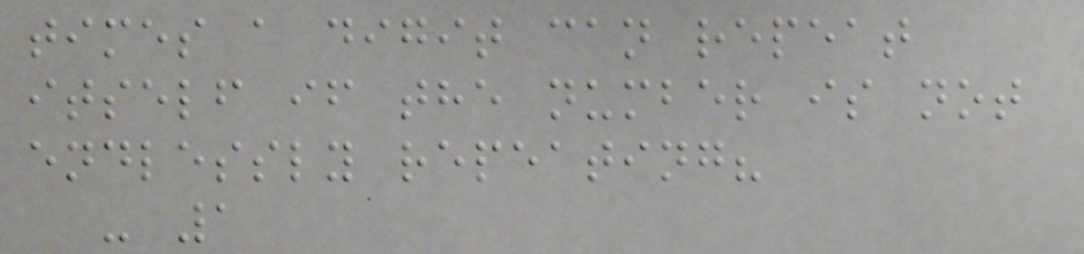times a digit can repeat
itself if the number is not
endlessly repeating?
- 1
